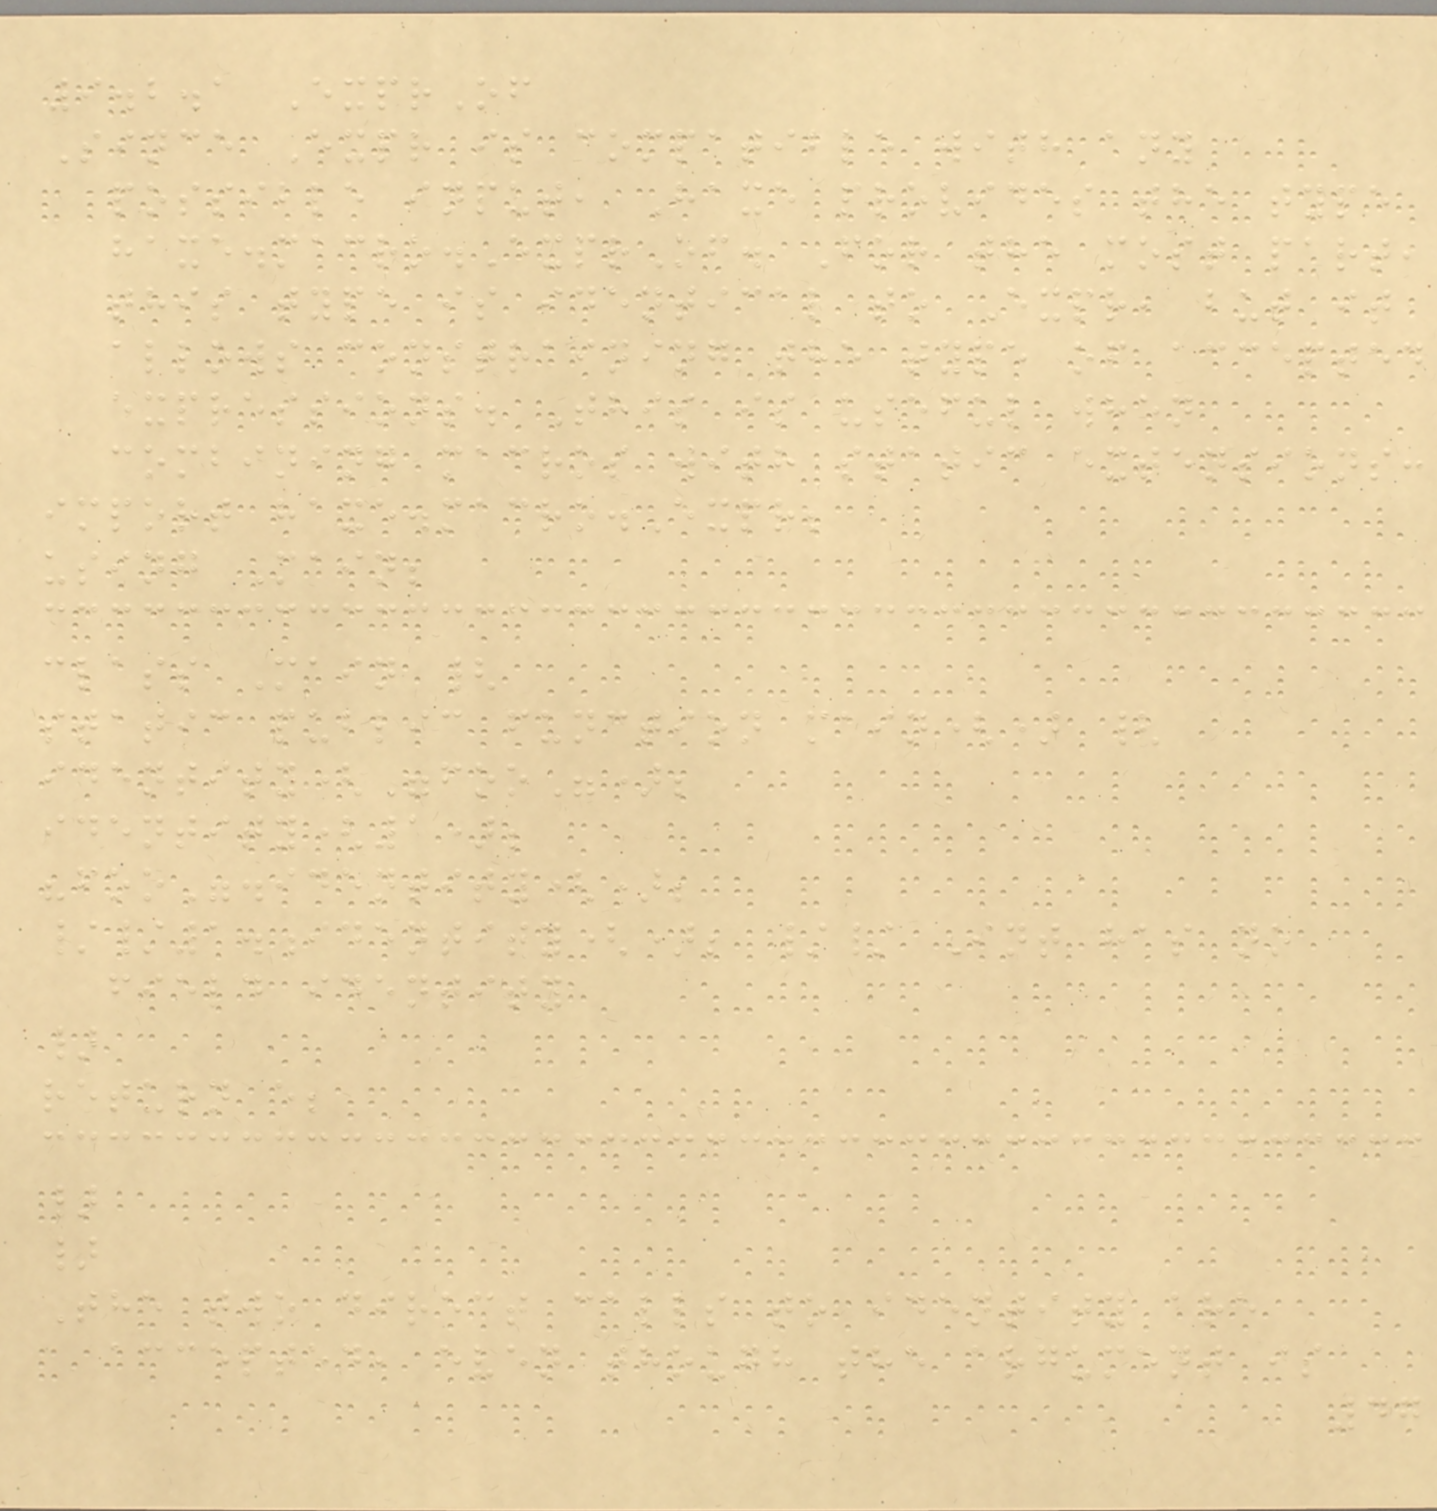9.2.1 ExprOf
Since Expr is compatible with any
possible input, Haxe provides the type
haxe.macro.ExprOf. For the most part,
this type is identical to Expr, but it
allows constraining the type of accepted
expressions. This is useful when
combining macros with static extensions:
import haxe.macro.Expr;
using Main;
class Main {
static public function main() {
identity("foo");
identity(1);
"foo".identity();
//1.identity(); // Int has no
field identity
}
return e;
}
}
The two direct calls to identity are
accepted, even though the argument is
47
